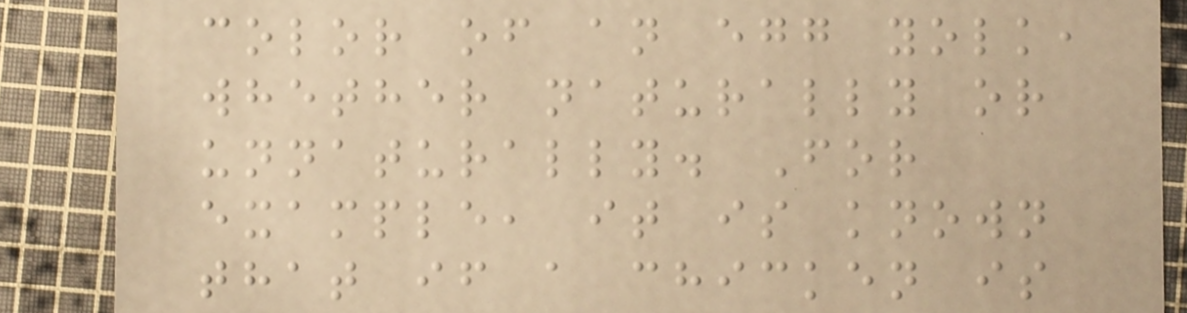color of an egg yolk,
whether naturally or
unnaturally. For
example, it is known
that if a chicken is
